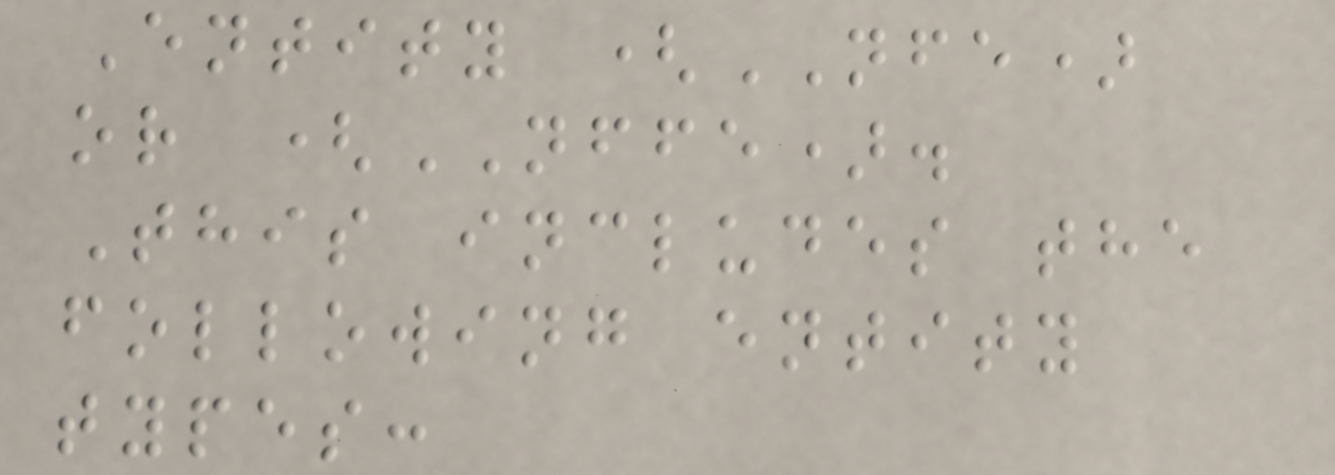Entity (NFE)
or (NFFE).
This includes the
following entity
types:
